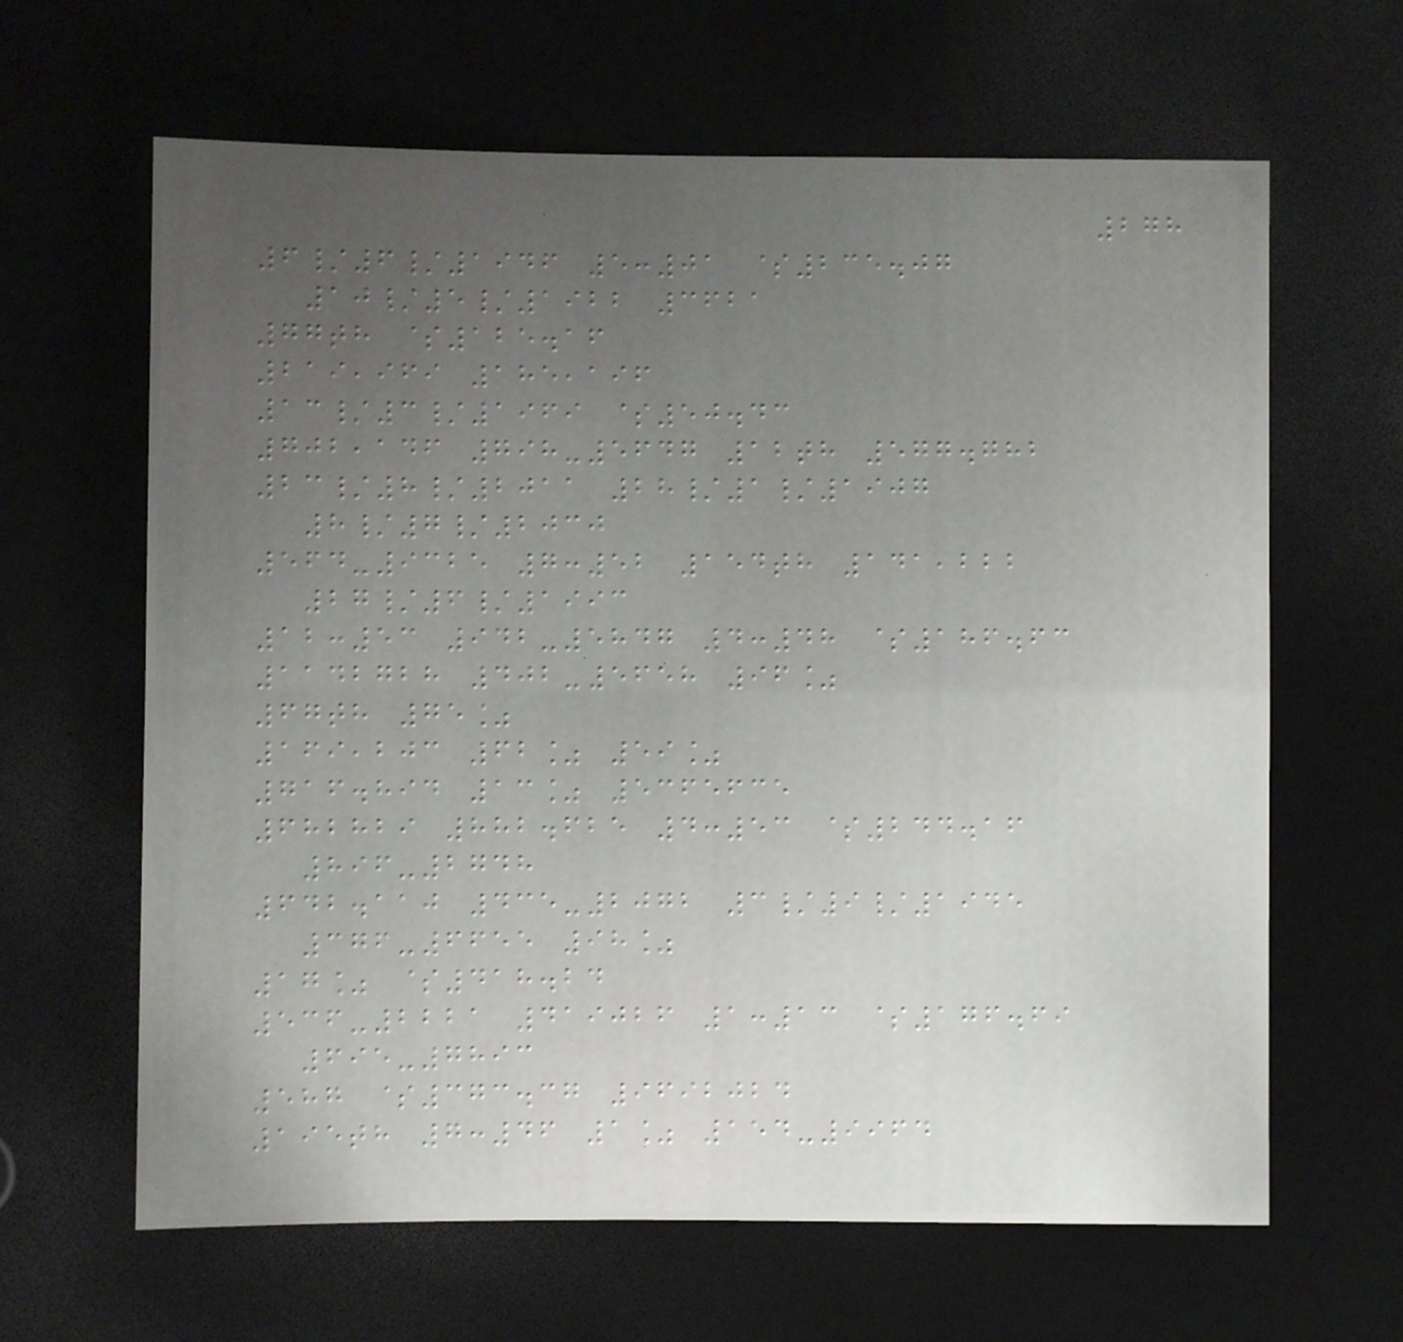278
6/6/1946 5:01 $235.07
10/5/1922 3621
77th $125.16
219,969 185,196
13/3/1969 $50.43
702,146 798-5647 12th 577.782
23/8/2011 28/1/1907
8/7/2030
564-9325 7:52 154th 141,222
27/6/1993
12:53 942-5847 4:48 $186.63
1142728 402-5658 96%
67th 75%
169,203 62% 59%
716.894 13% 5365635
682829 882.625 4:53 $244.16
896-2748
642.110 435-2072 3/9/1945
376-6655 98%
17% $418.24
536-2221 419026 1:13 $176.69
695-7893
587 $373.37 9692024
195th 7:46 1% 154-9964
